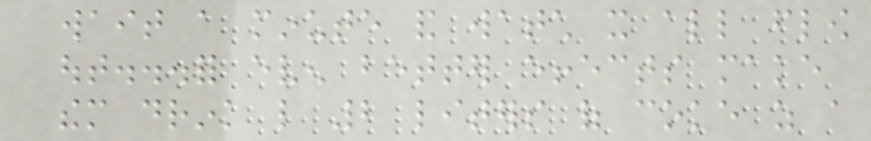wait a minute and watch it all flow
out...for even better effects make
them drink like 2 liters of coke as a
